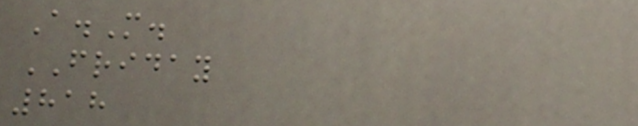A.M.
FRIDAY
818
